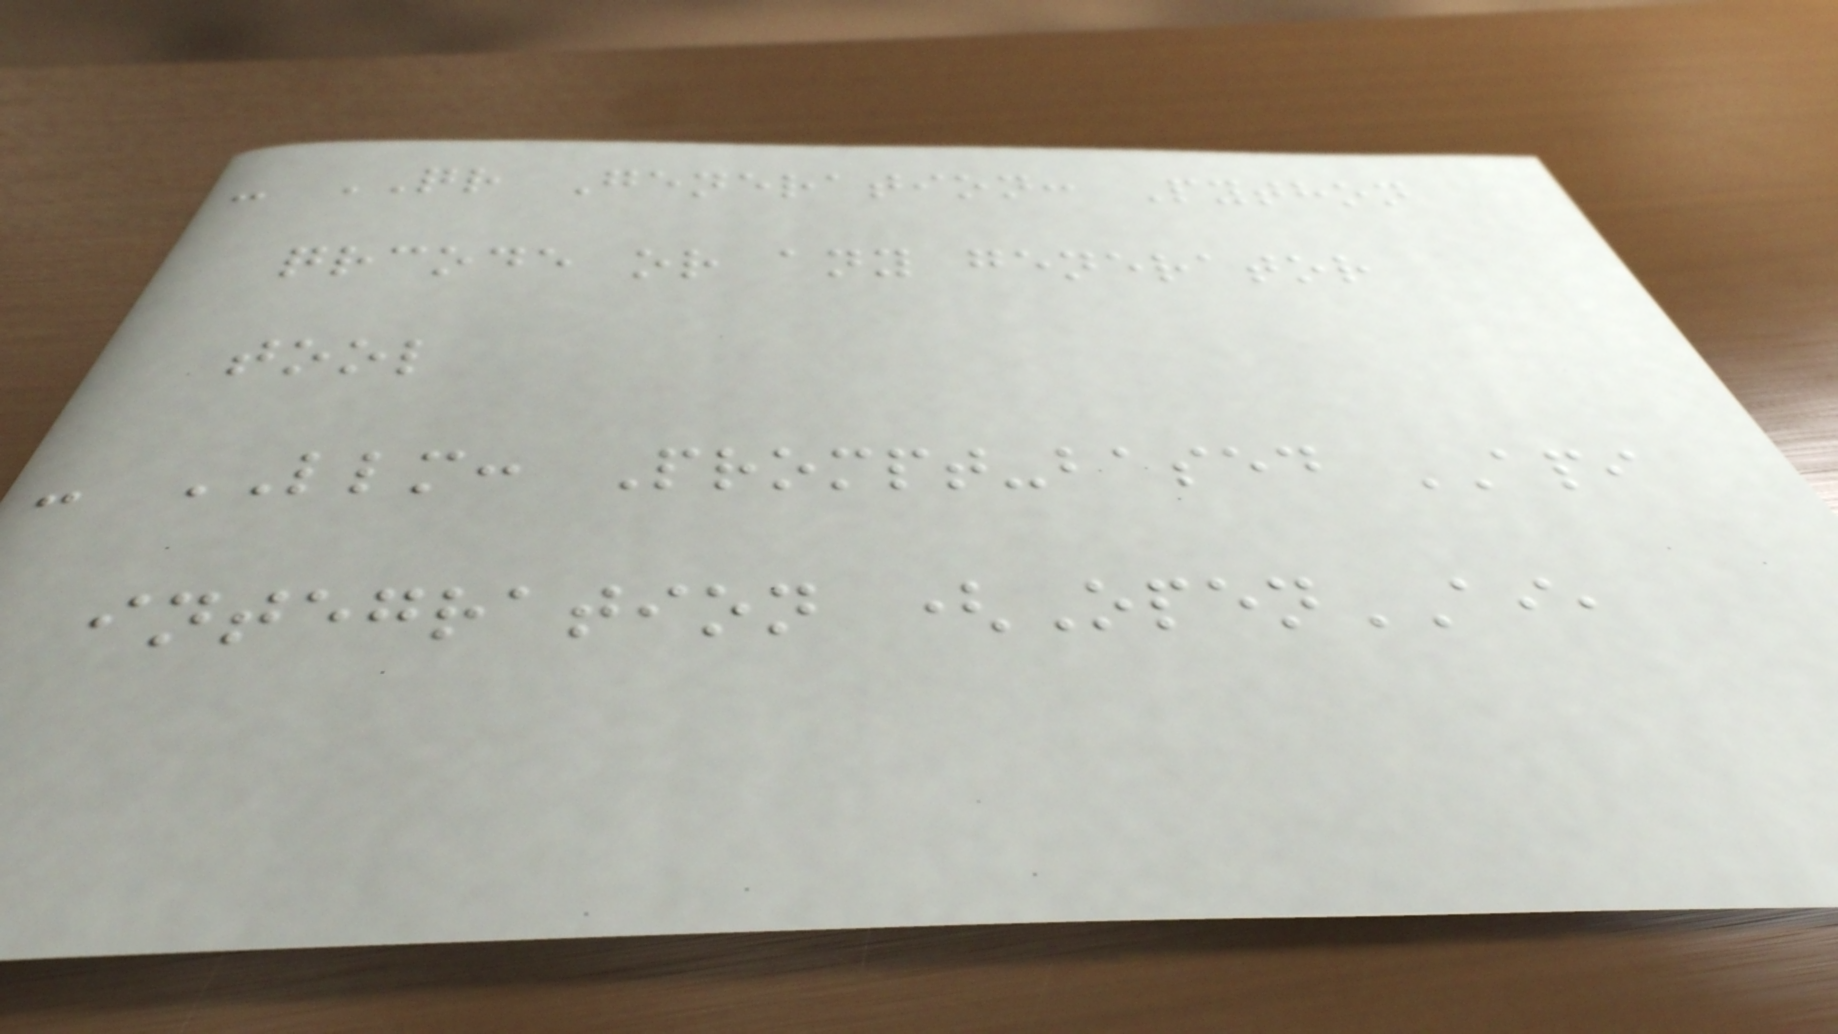- QR Generation: Python
qrcode or any generator
tool
- LLM: Prompt-based API
integration (OpenAI,
